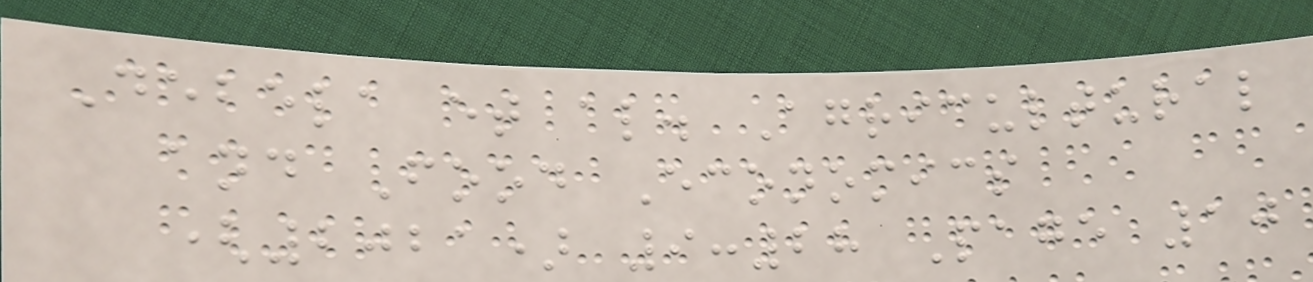Debela et al. Agricultural
and Food Economics
(2021) 9:28 Page 10
